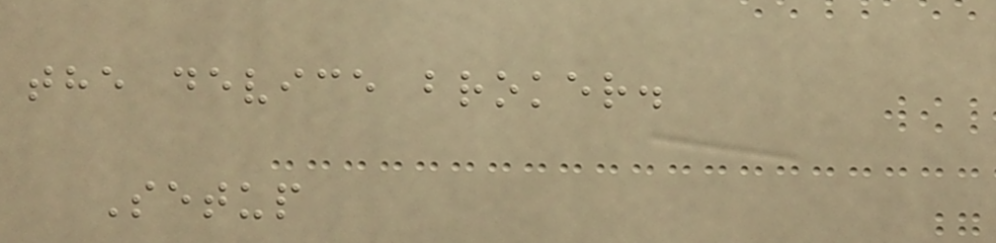the device broker.
Setup
